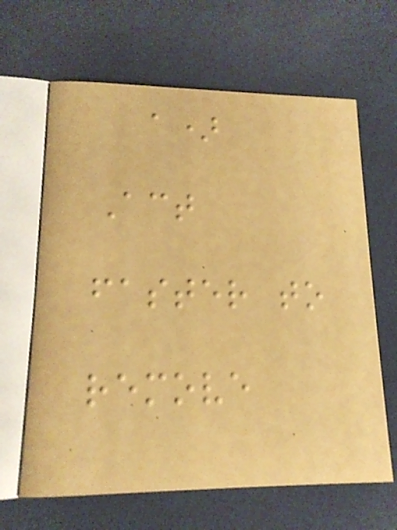a)
Act
faster to
remove
